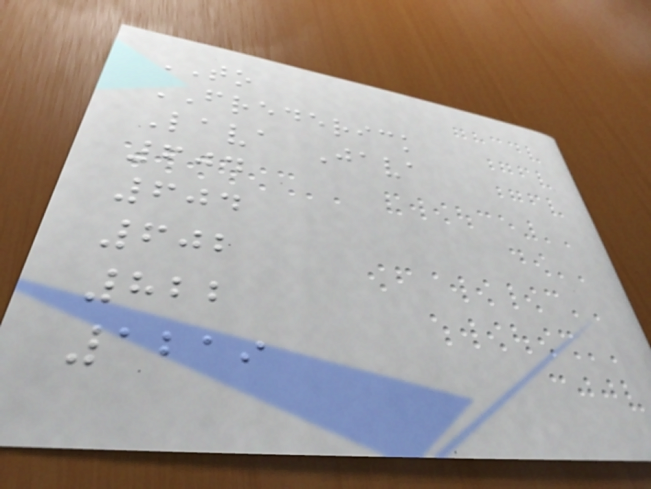TO
FREDERICK
Lava Java
604
604
602
822
1219
